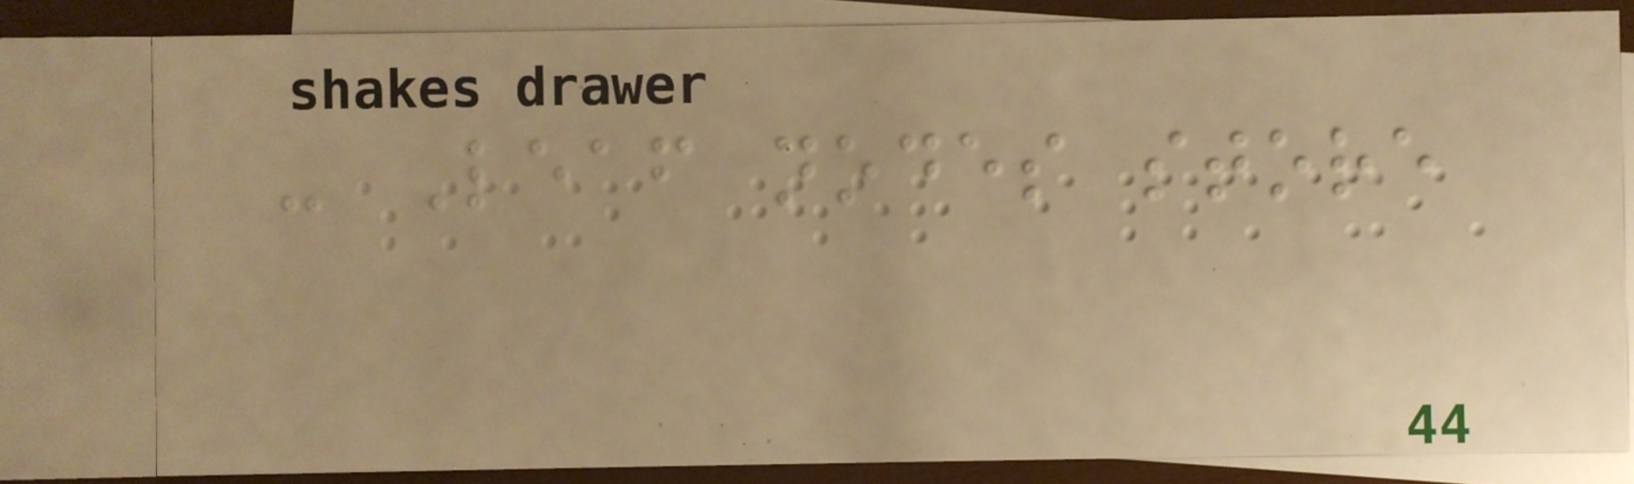- Leaf nodes store
